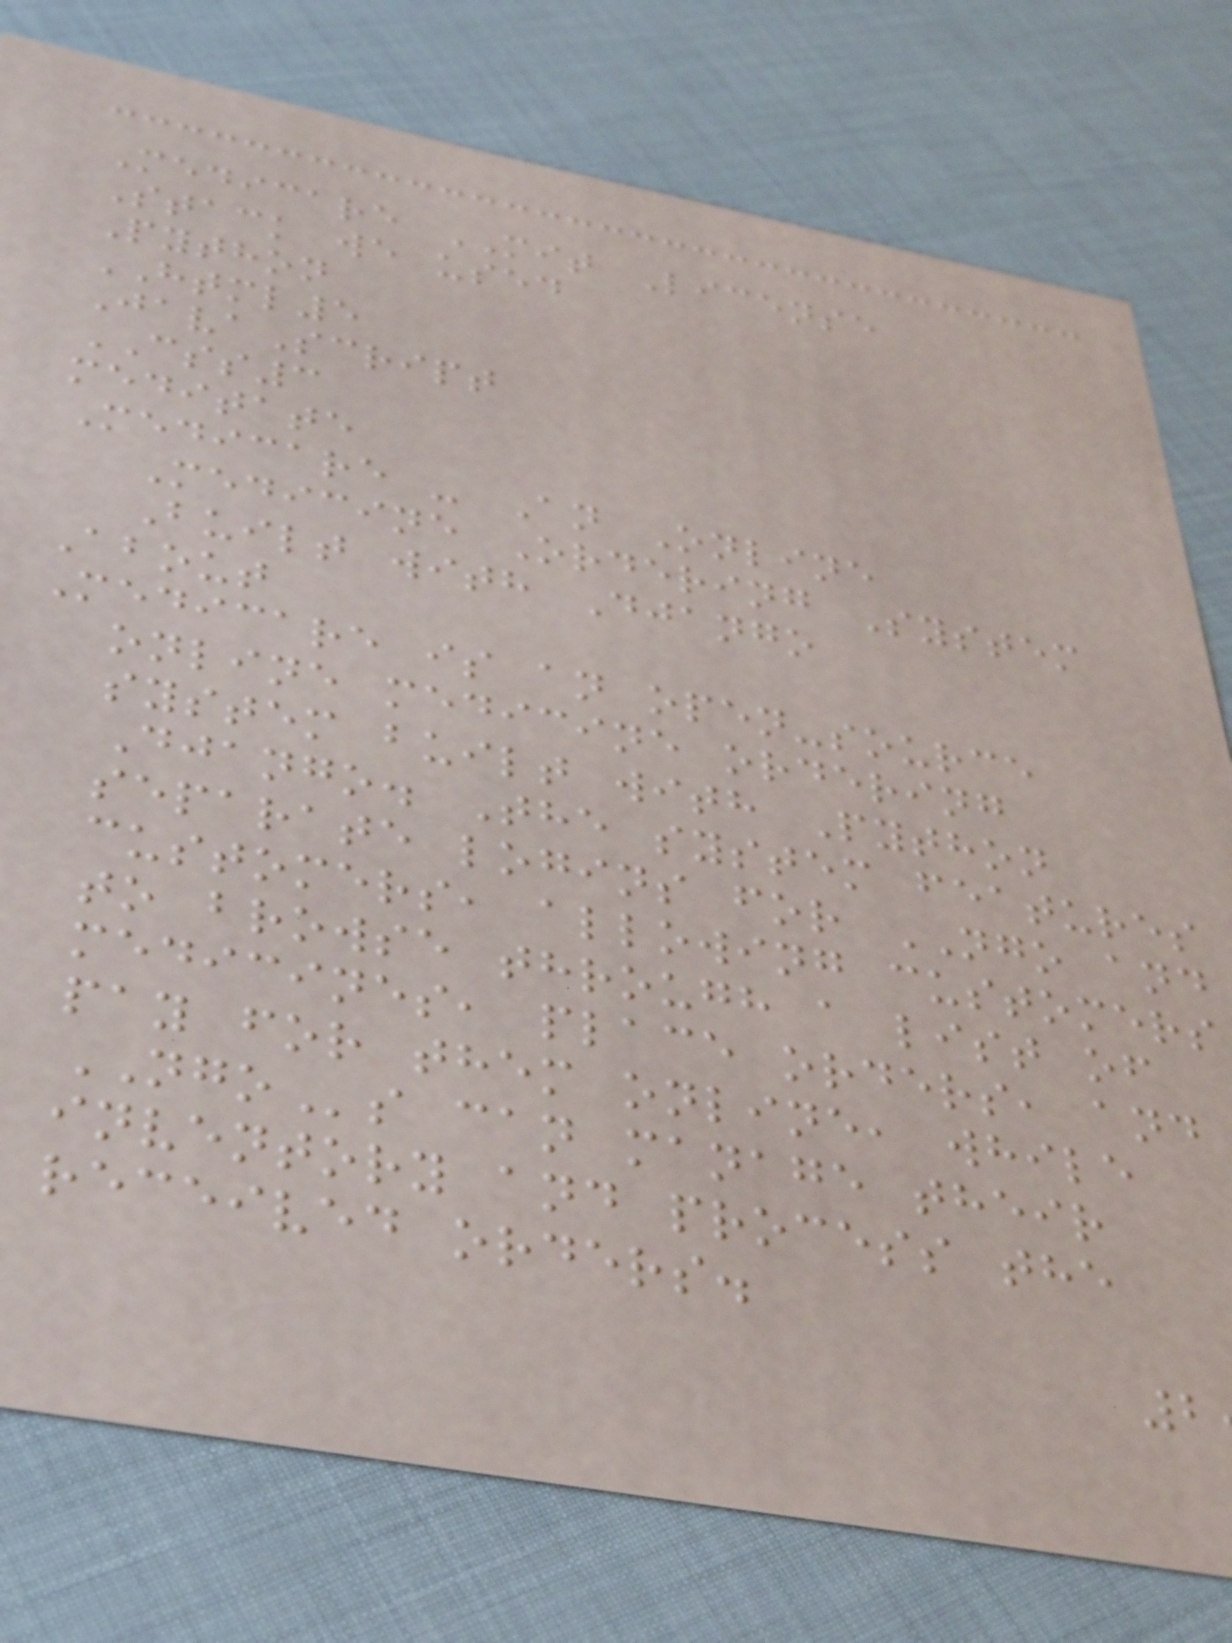Medicare MIT License
Stack we used
Python
HTML5
JavaScript
CSS3
meditate
Medicare - An Online
Medicine Ordering System
Built with Django
About
Medicare is an open-source
online medicine ordering
system built with Python
Django. The system features
separate logins for NGO and
customers, allowing customers
to browse through a list of
medicines, place orders, and
pay for them online, while
NGOs can manage their
inventory and process the
received orders.
